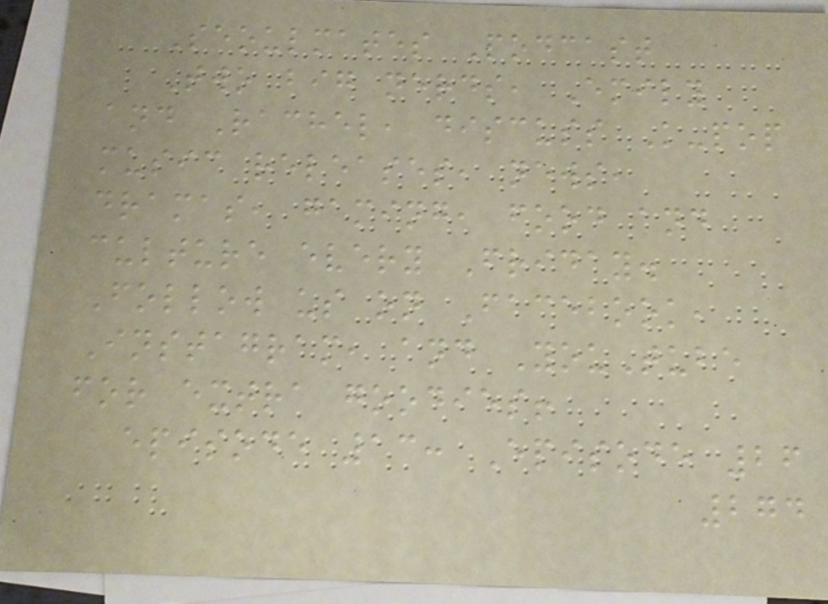Seoulmates Podcast
Two big nerds, Emily
and Rachel, discuss K-pop
music releases, news,
dramas, gaming, food and
culture every Friday.
Follow us on Facebook,
Instagram, and YouTube
for extra goodies!
episode 13: Episode 26
274
